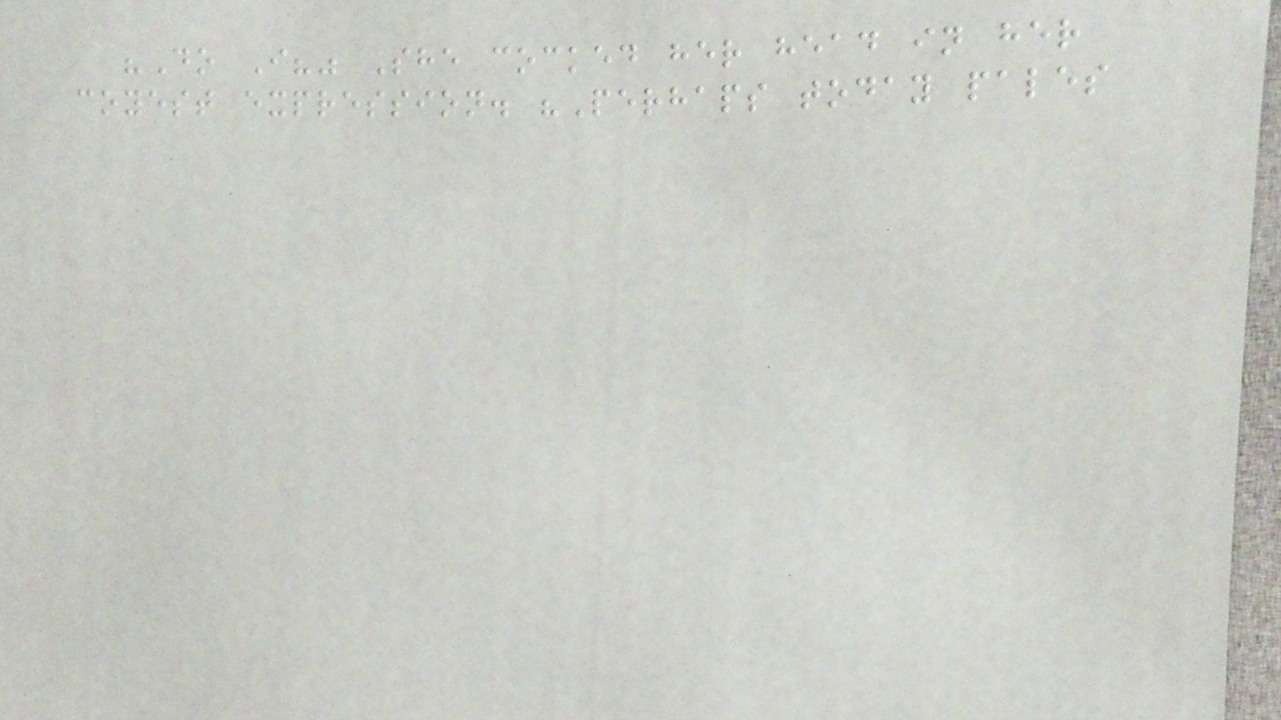"Do I?" She cocked her head in her
coyest expression. "Perhaps today pales
